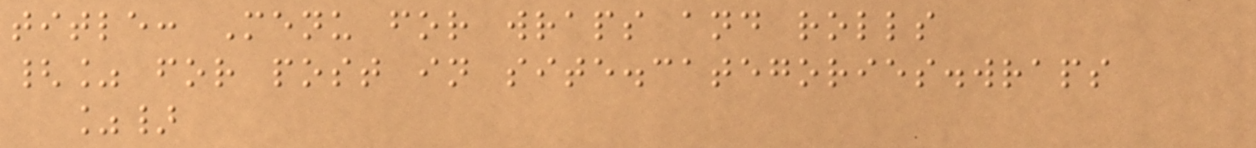title: Menu for wraps and rolls
{% for post in site.categories.wraps
%}
